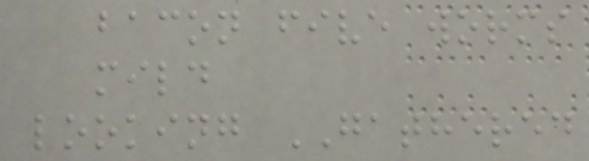bacon five worms
mild
looking GATHERED
